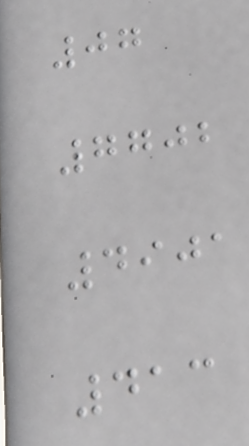07
7702
4901
413
